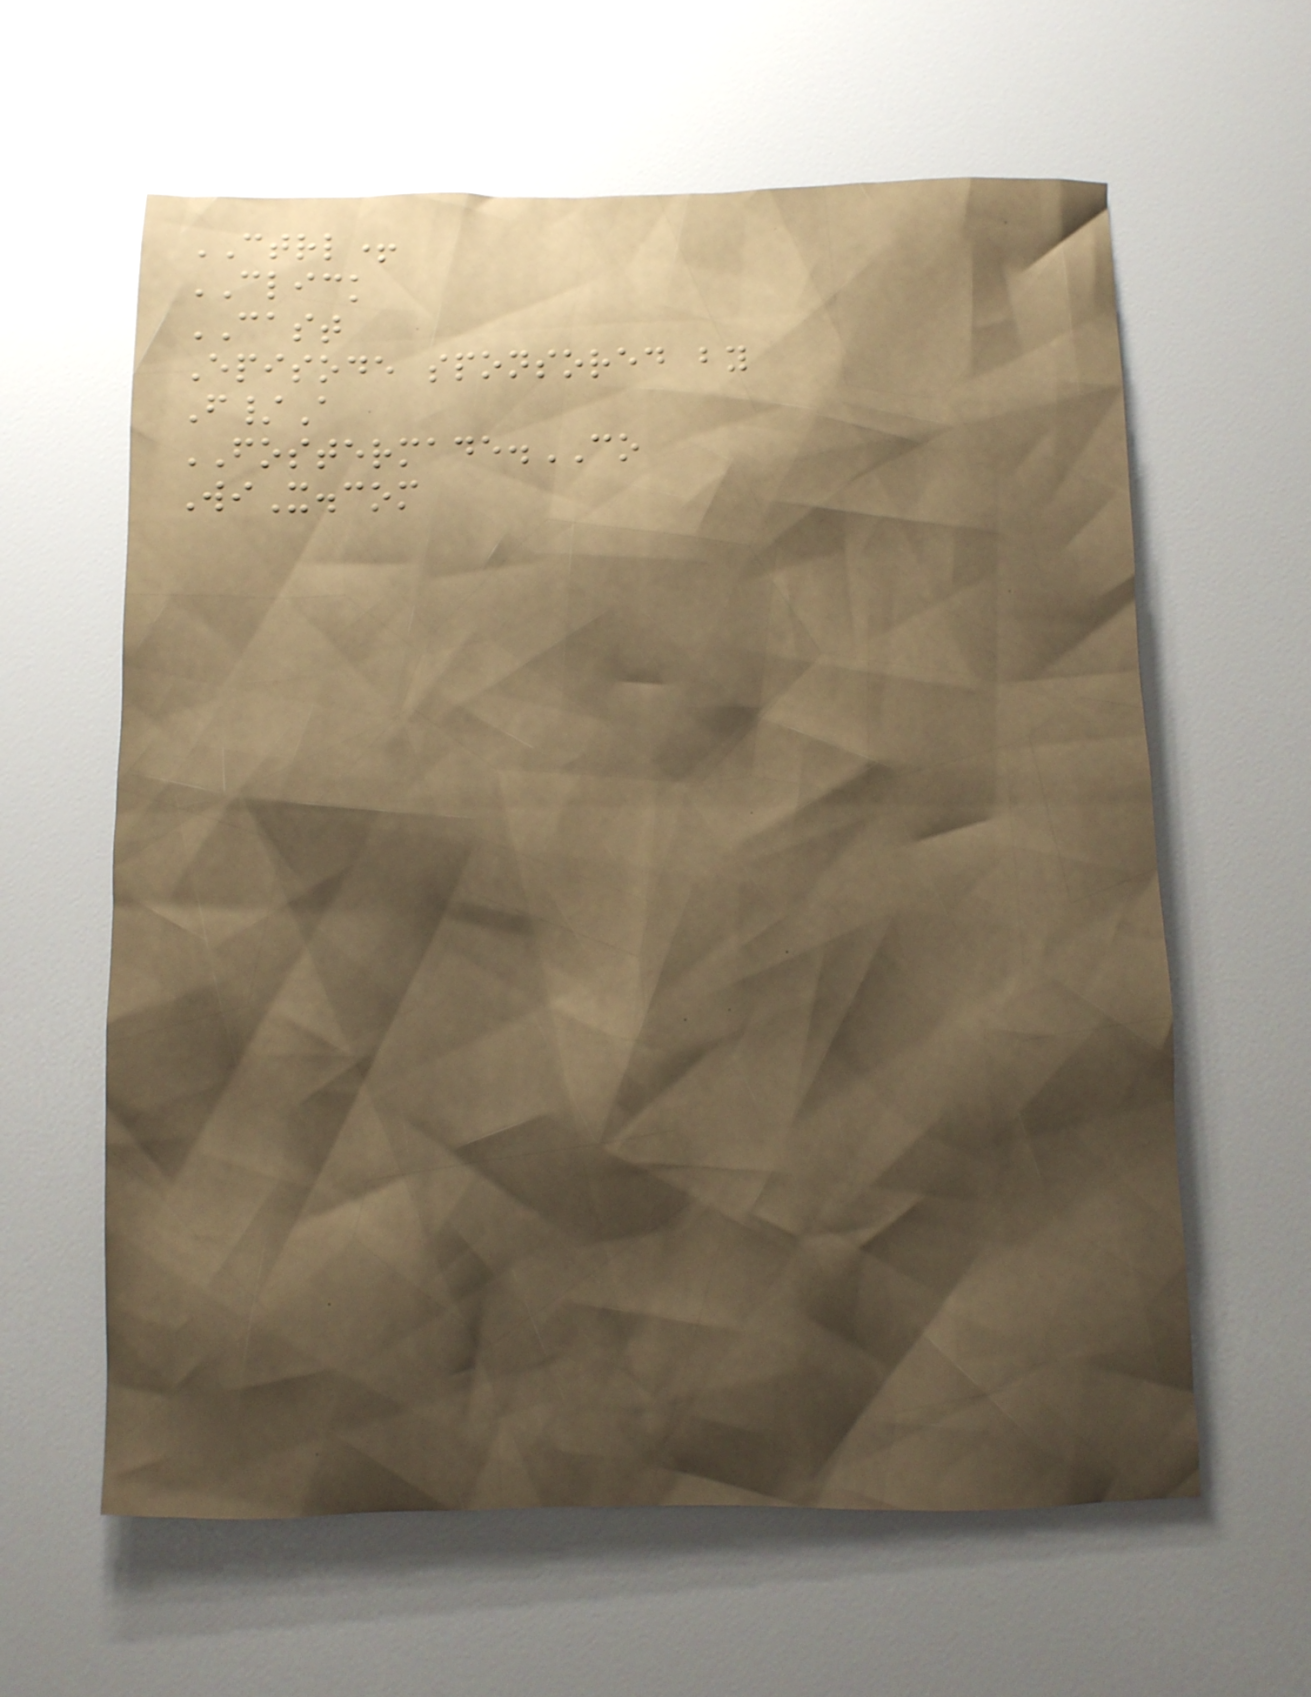CTRL+
CLICK
CAST
Episode sponsored by
F/A
FOSTERMADE.CO
WiX.com
